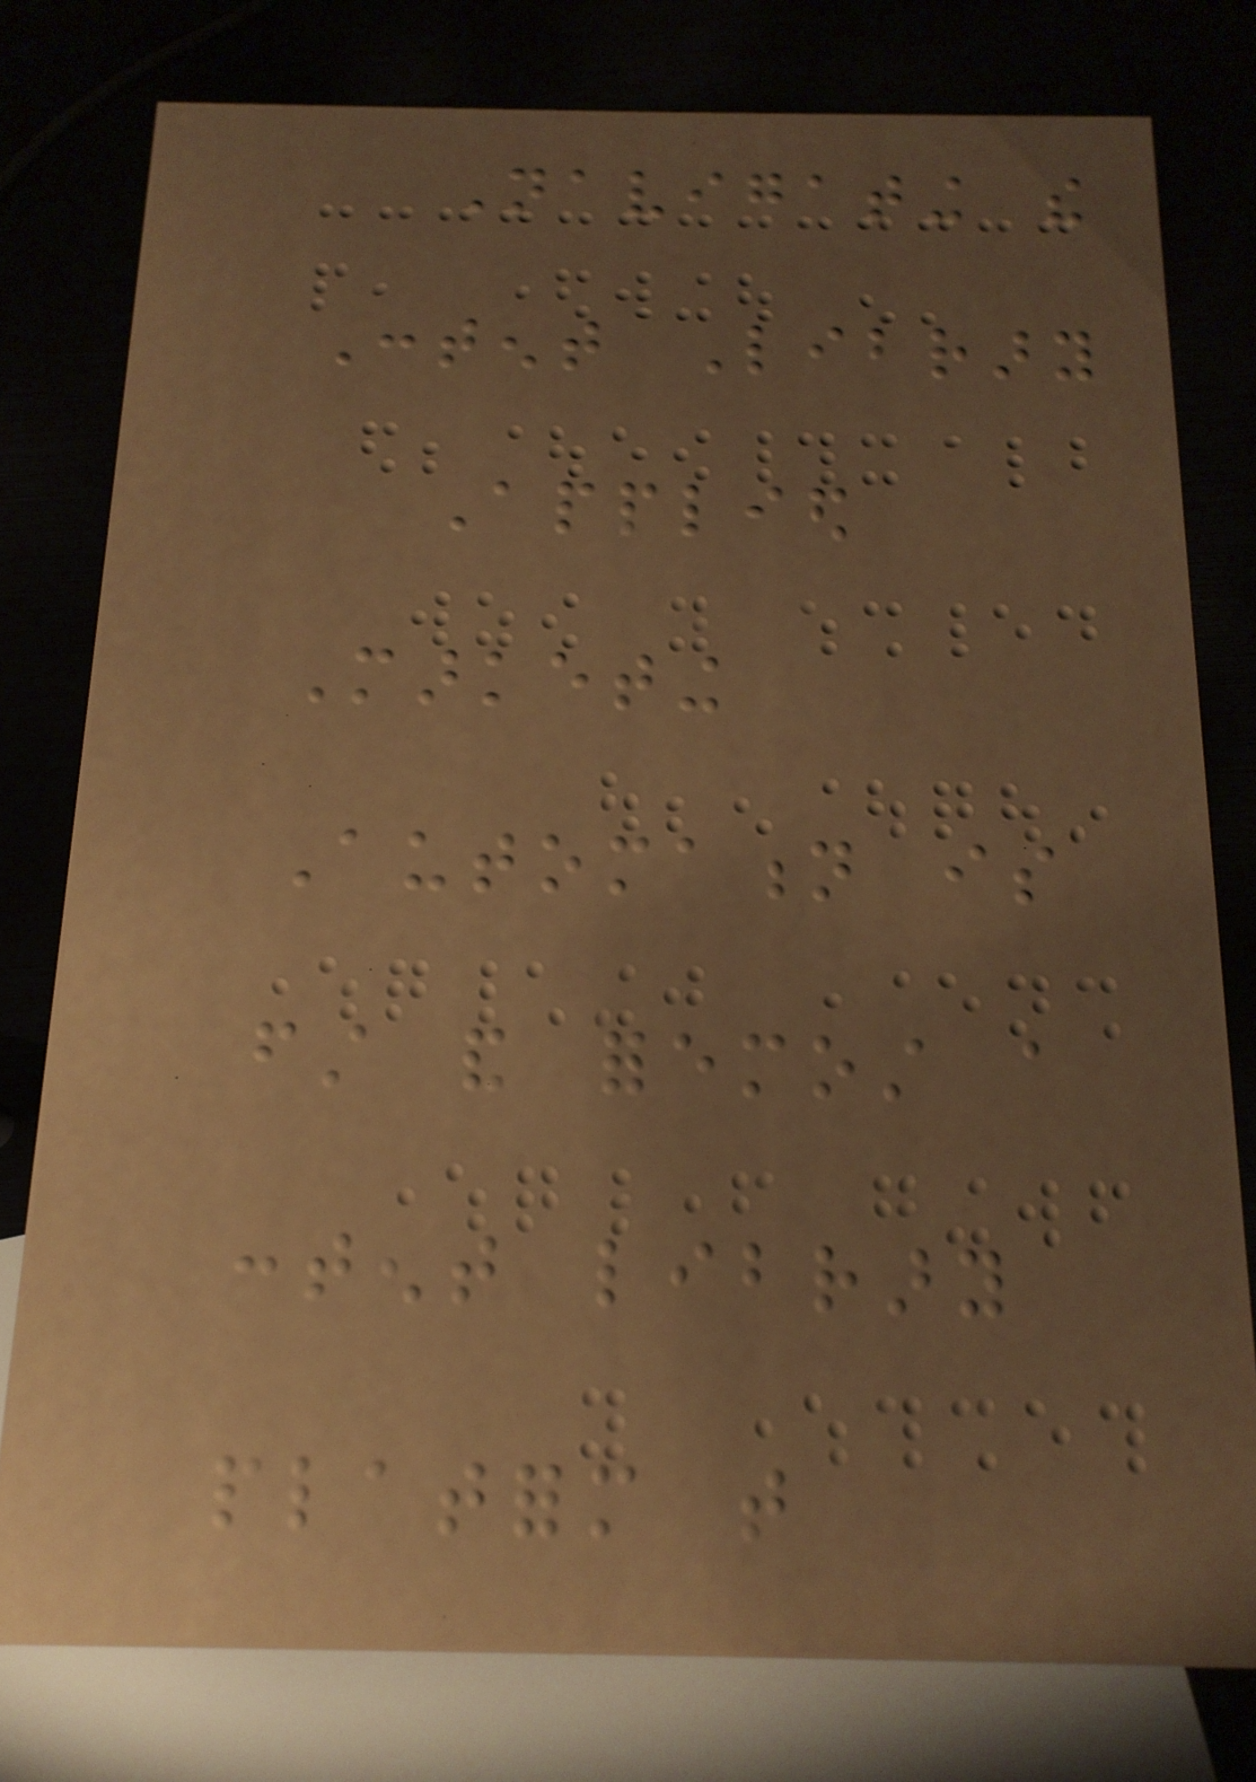Navigating the
Content Library
Applied
Marketing
Automation is
first and foremost a
content library
platform that
